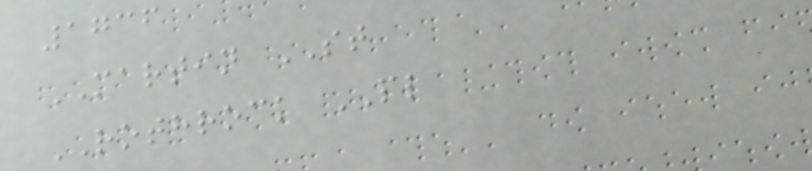1736
MARTIN ST
ROTHROCK PL
